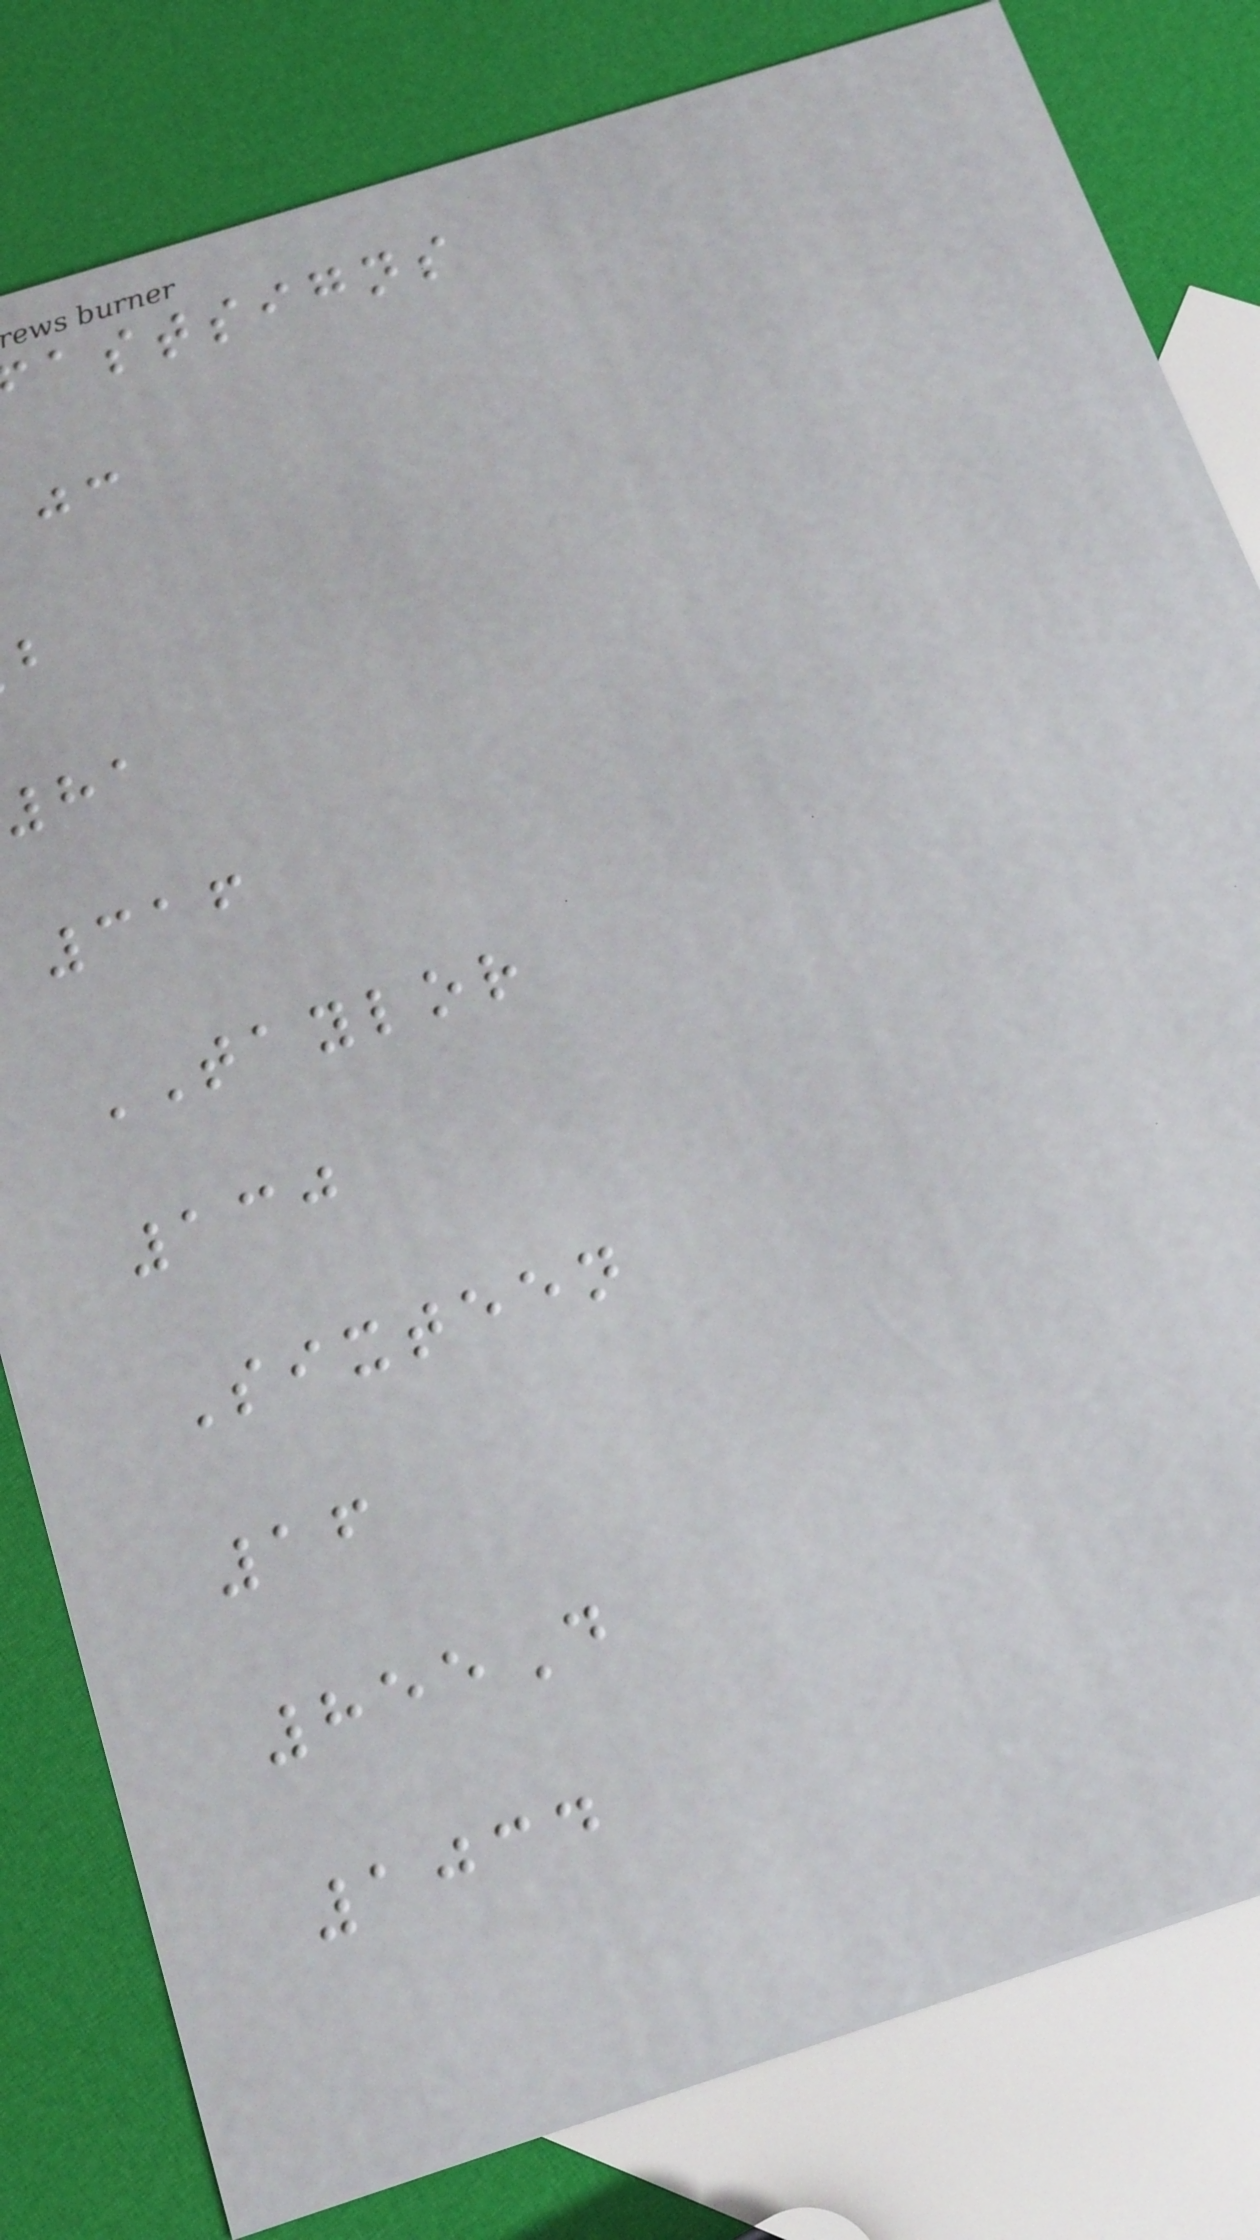astsigns
316
TAYLOR
130
Sixteen
16
855D
1034
